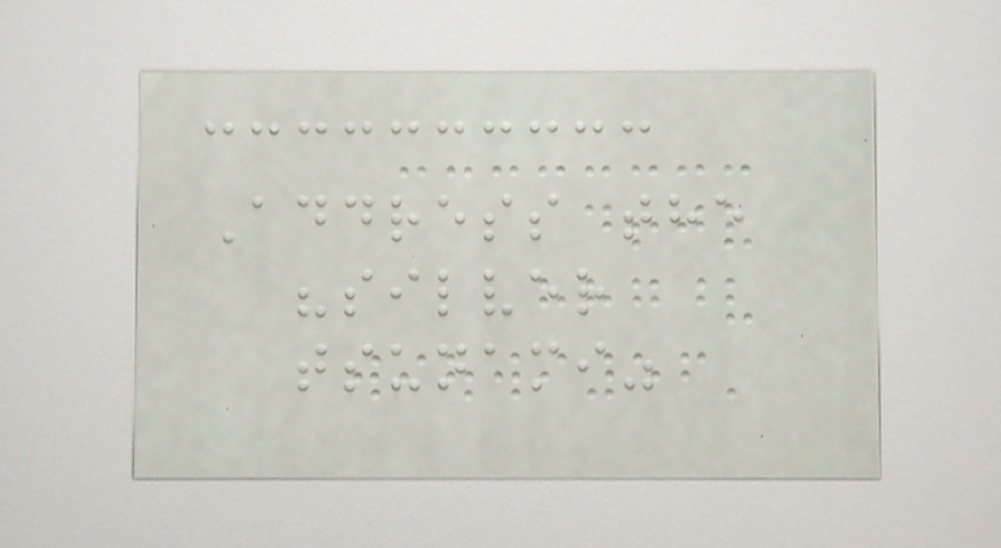Address the
"silver
tsunami"
